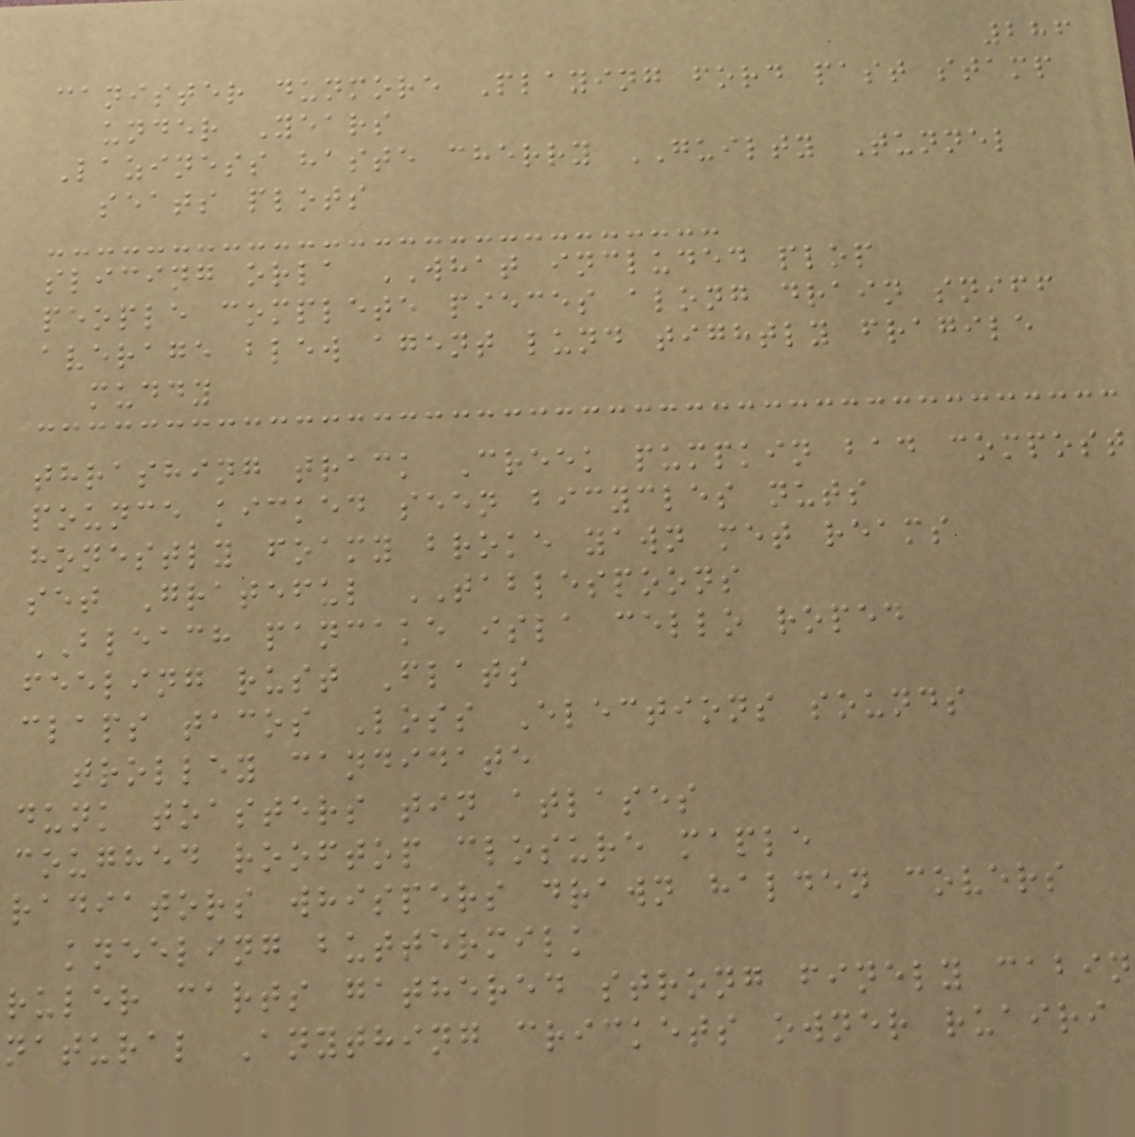286
canister dunmore Playing ford past stamp
under Years
Laziness haste cherry GUILTY Tunnel
seats plots
slicing orla WHAT included plop
people complete pieces along drain sniff
average blew agent lund tightly fragile
muddy
thrashing track Creek pumpkin bad compost
pounce kicked seen bicycles nuts
honestly foamy broke yawn met reams
set Grateful TABLESPOONS
BLEACH pancake isla cello roped
feeling rust Flats
claps tacos Loss Elections sounds
trolley candidate
dunk toasters tin atlases
coughed rooftop closure maple
radiators whispers drawn halden covers
kneeling buttermilk
ruler carts gathered strong finely cabin
natural Anything crickets owner ruairi
